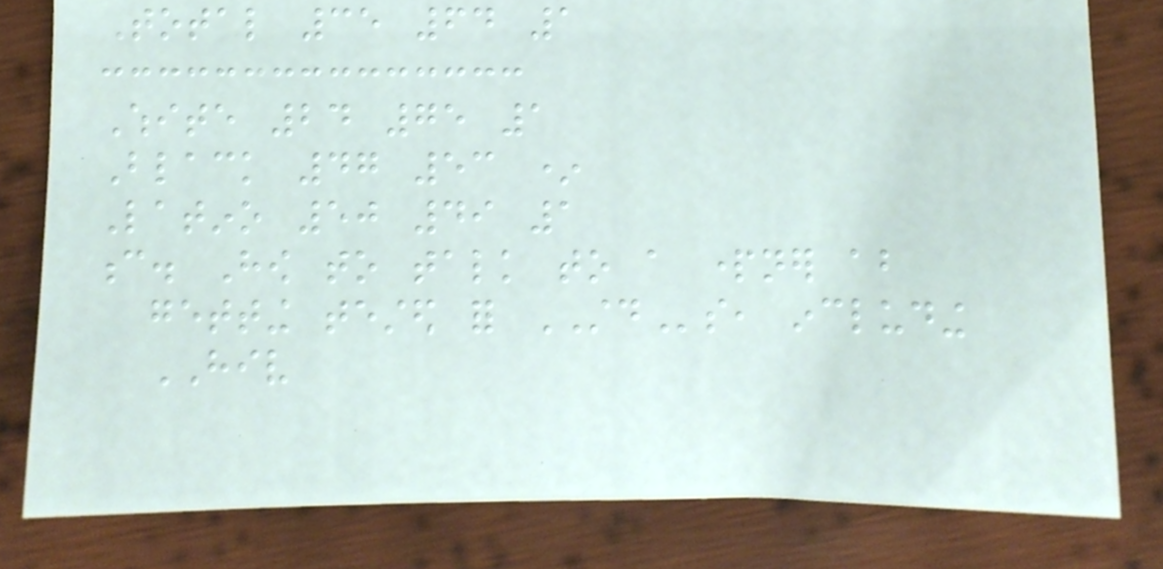Total 35 64 1
White 24 75 1
Black 47 53 *
Latino 50 49 1
c. How to talk to a partner about
getting tested for STDs, including
HIV
